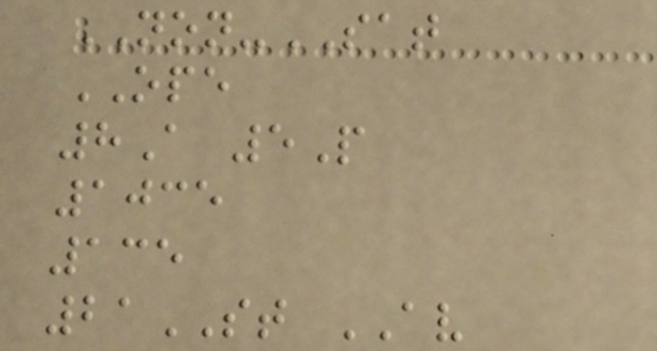NON-SAT
OPE
8A 5P
1035
135
21ST AV
